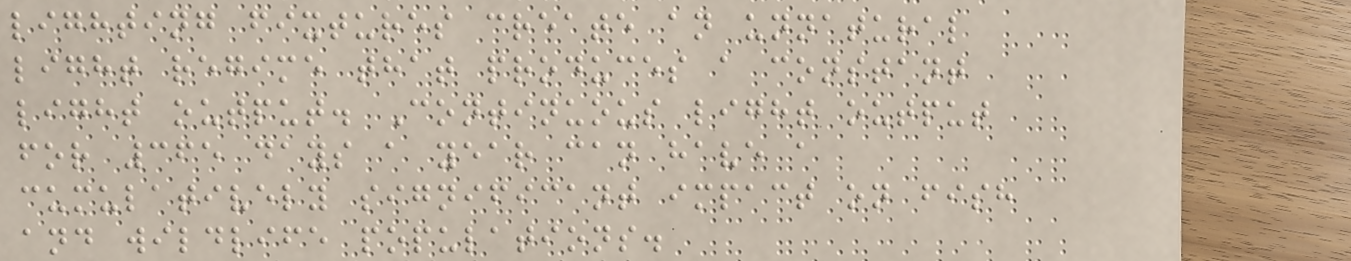lighting fixtures create an unnatural
light regime that produces a constant
light output. Continuous light output
for 365 days a year can have a
cumulatively significant impact on fish
and wildlife populations.
